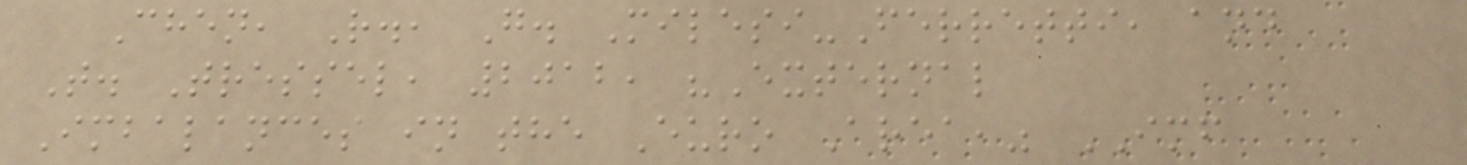Chen, R., G. Milesi-Ferretti, and
T. Tressel, 2012, "External
Imbalances in the Euro Area," IMF
